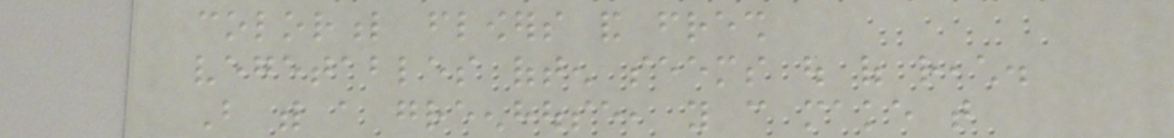colorful flowers and fresh
vegetables often seems out of reach.
But with a greenhouse, you can make that
